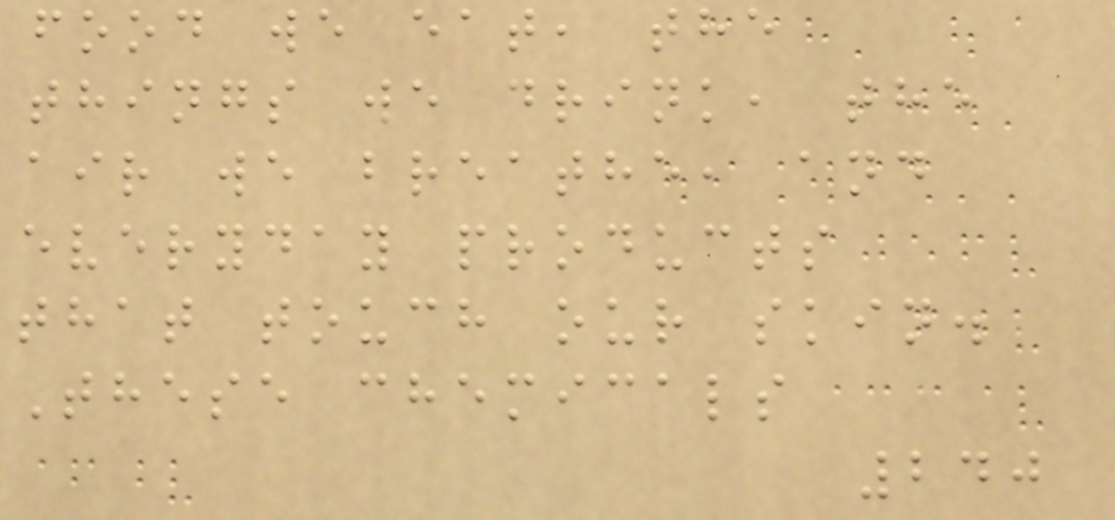food we eat, the
things we drink, the
air we breathe, and
everyday products
that touch our skin.
These chemicals
240
